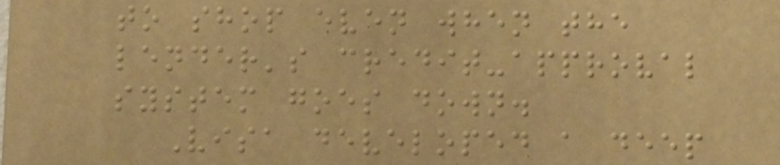to shop even when the
lender's credit-approval
system goes down.
Visa developed a deep
